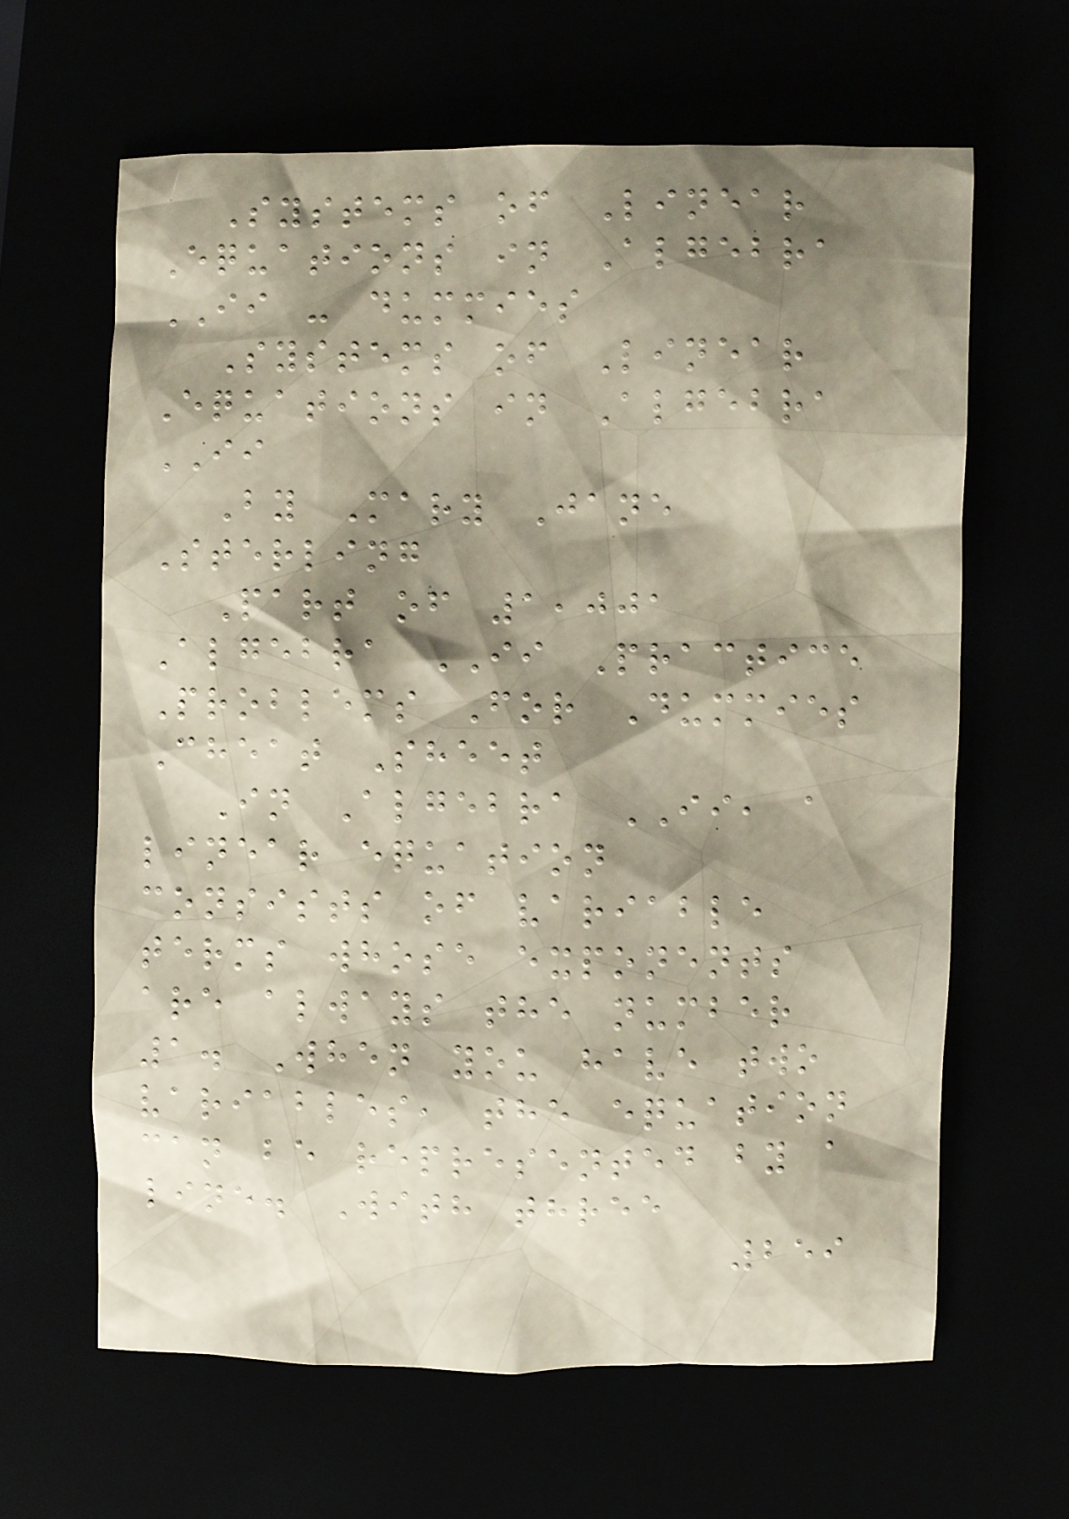Systems of Linear
Equations in Algebra
II - dummies
Systems of Linear
Equations in Algebra
II
By Mary Jane
Sterling
Part of 1,001
Algebra II Practice
Problems For Dummies
Cheat Sheet
In Algebra II, a
linear equation
consists of variable
terms whose exponents
are always the number
1. When you have two
variables, the equation
can be represented by a
line. With three
259
